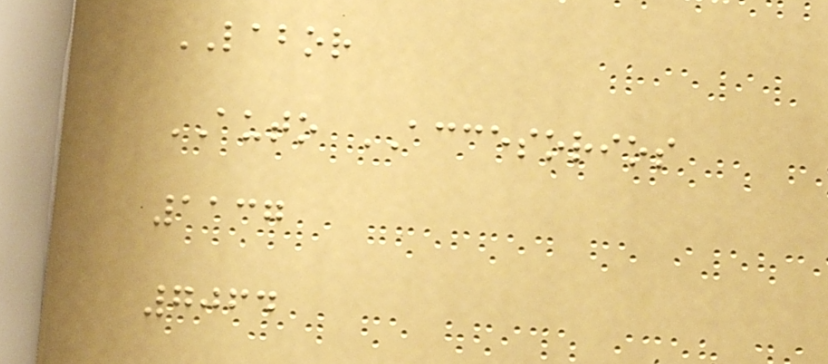LABOR
AUTO ACCESORIOS
1137
7064
